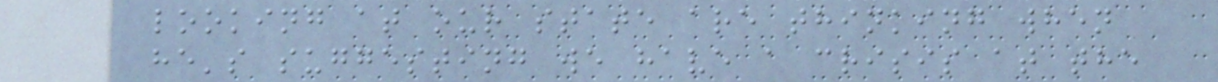looking at our state are thinking when
he's suggesting we have a crisis at the
